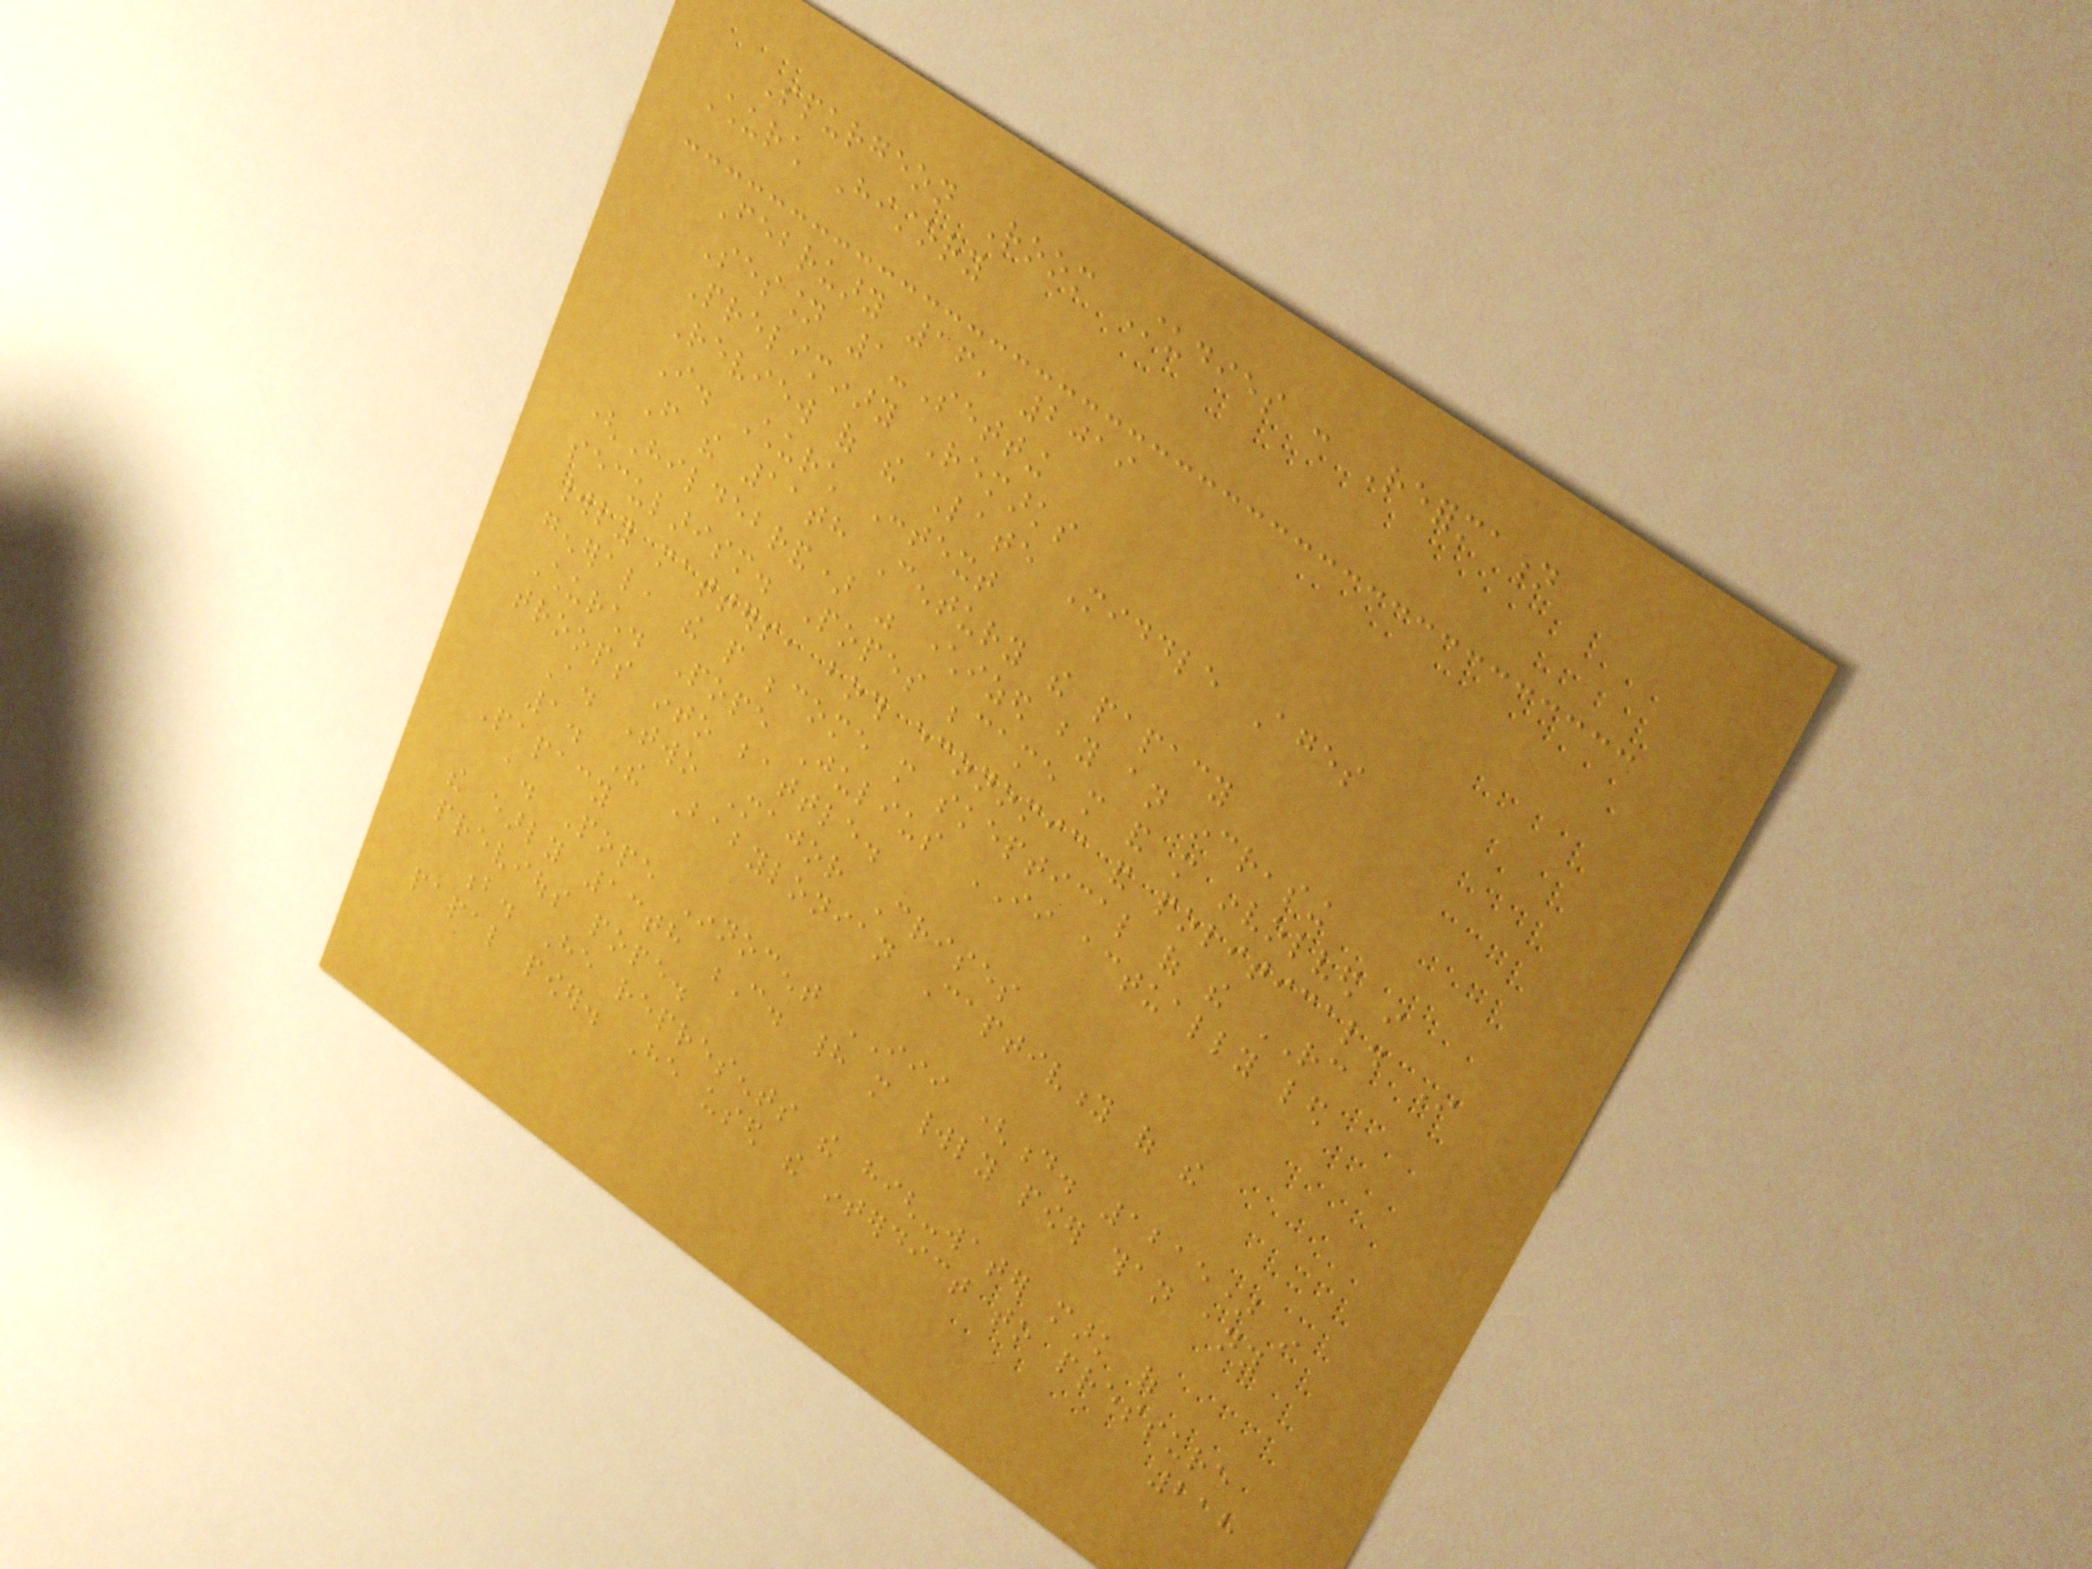Spurgeon Room Studies : Reformation
Church History
February 16, 2019
Session 1-Setting
Preliminary Remarks
Review of the Late Middle Ages
I. Church Context
From the 11th Century the papacy
(Hildebrand) was characterized by an increasing
secularism. Popes became more and more involved in
worldly matters, both economic and political. In
general, the people become more skeptical of the RC
Church. Pope Julius II actually led
troops into battle.
A. Two Major Crises
1. The Babylonian Captivity of the
Papacy
a. Pope Innocent III (d. 1215) in
the early 13th C. had more worldly power than any
previous pope.
b. He represents the high-water mark of
papal power. He used the interdict to pressure
218
